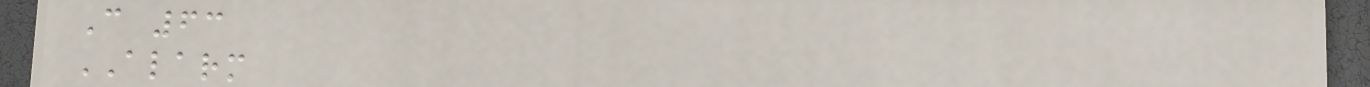C 63
ALARM
